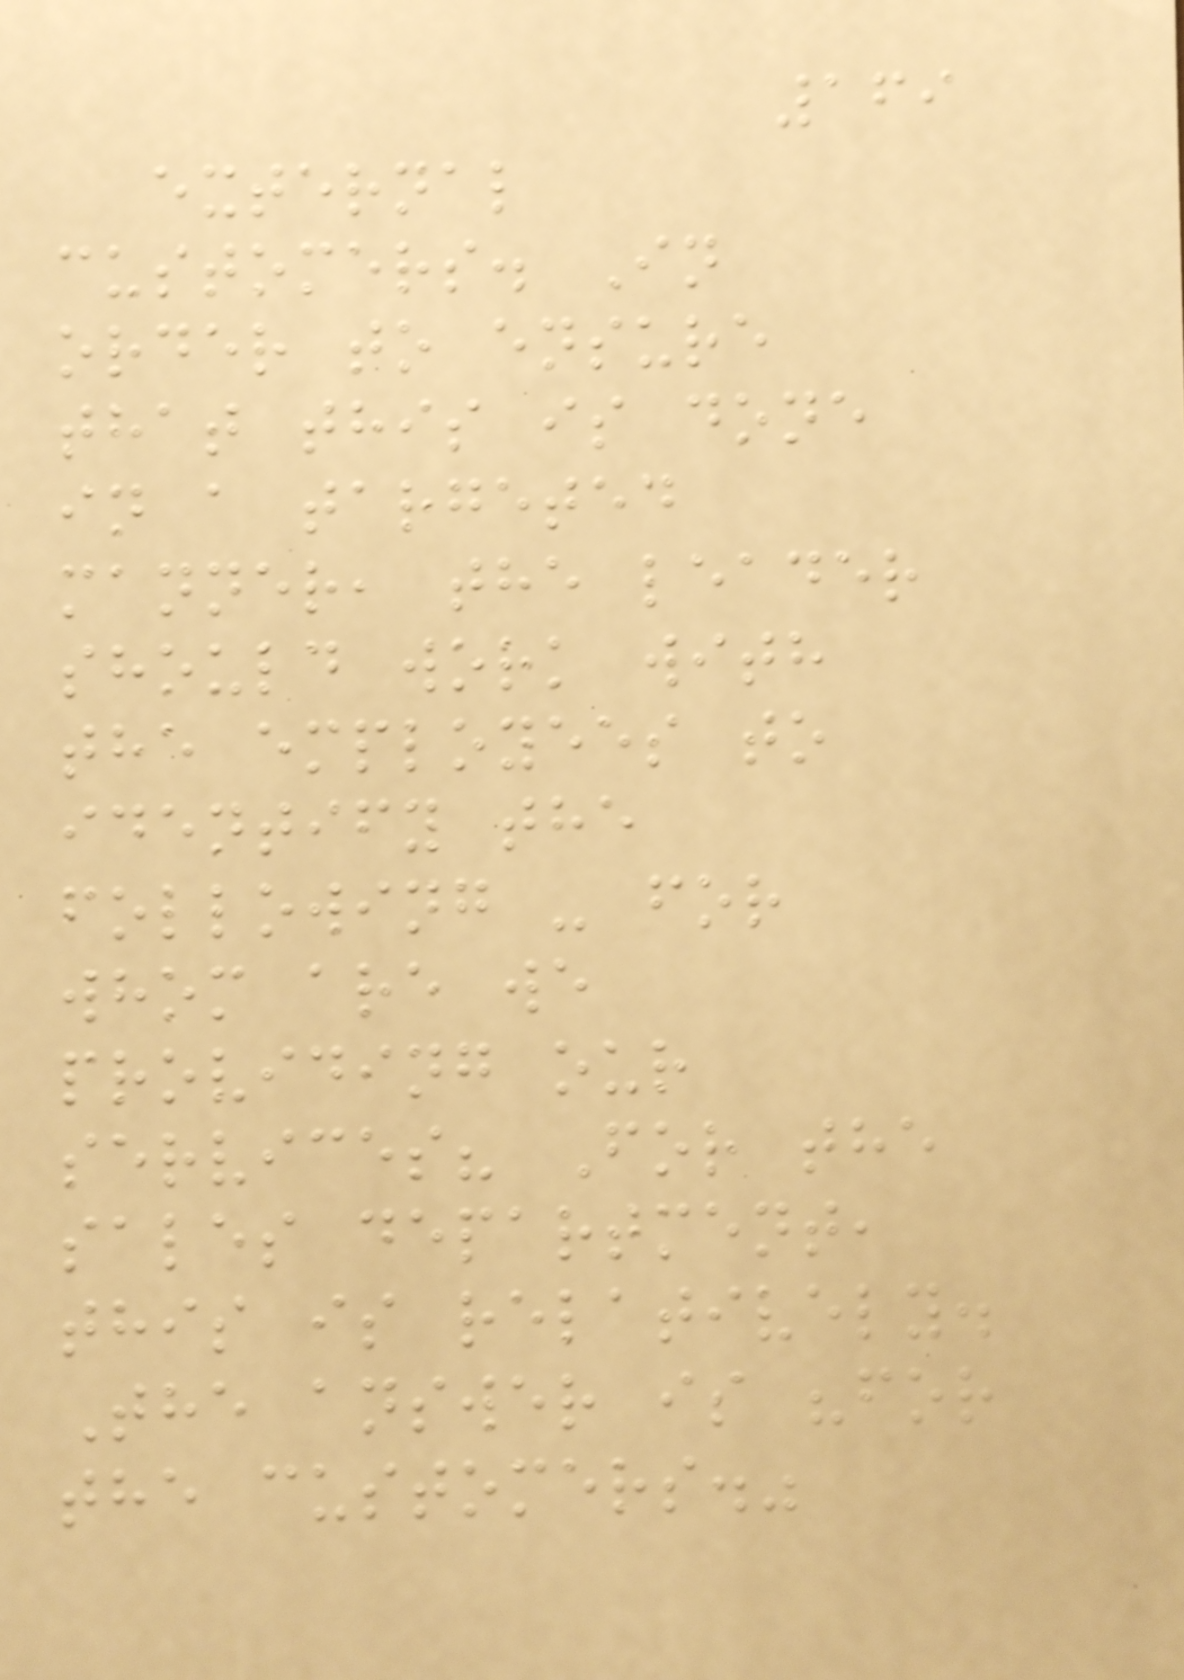169
external
customers. In
order to ensure
that this is done
in a targeted
manner, the leader
should work with
the employees to
identify the
following - for
whom are we
providing our
services? For the
sales department,
this is relatively.
The answer is "for
the customers."
